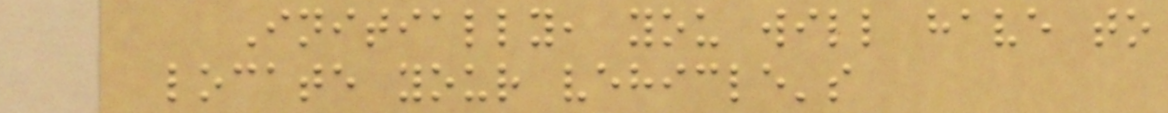Initially, you will have to
locate your vehicle's
